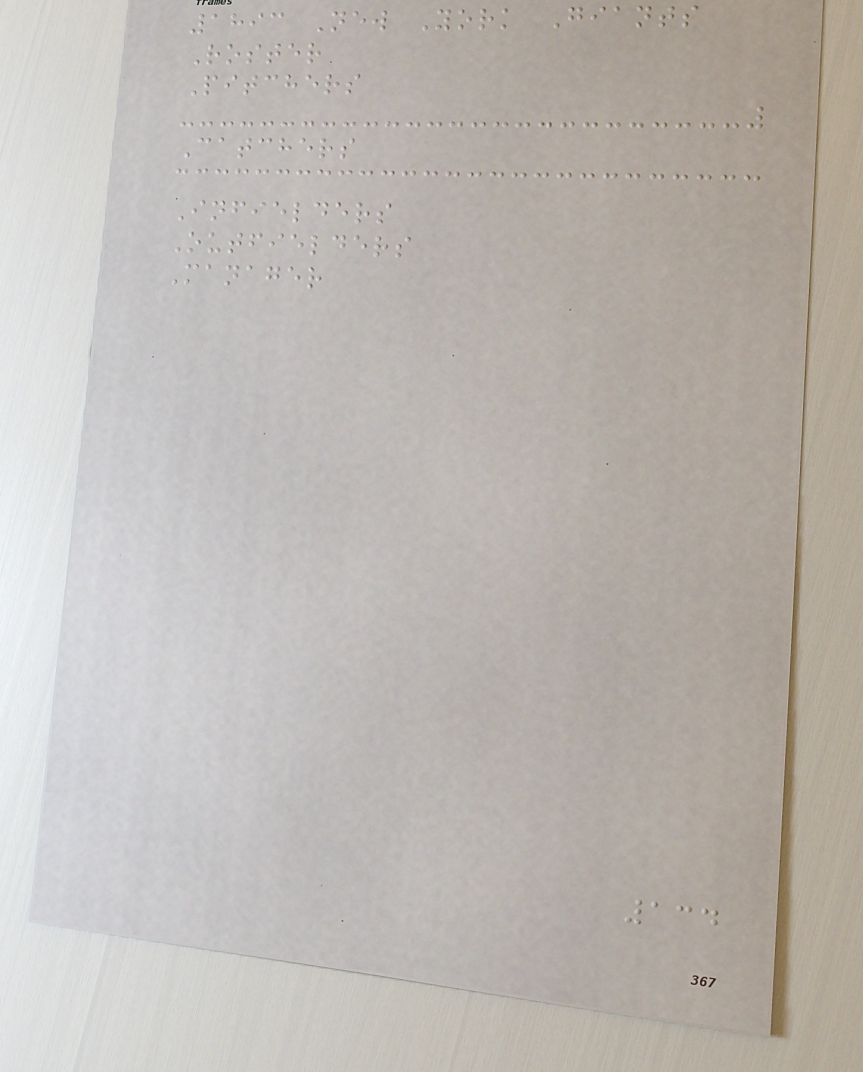1893 New York Giants
Roster
Pitchers
Catchers
Infielders
Outfielders
Manager
134
